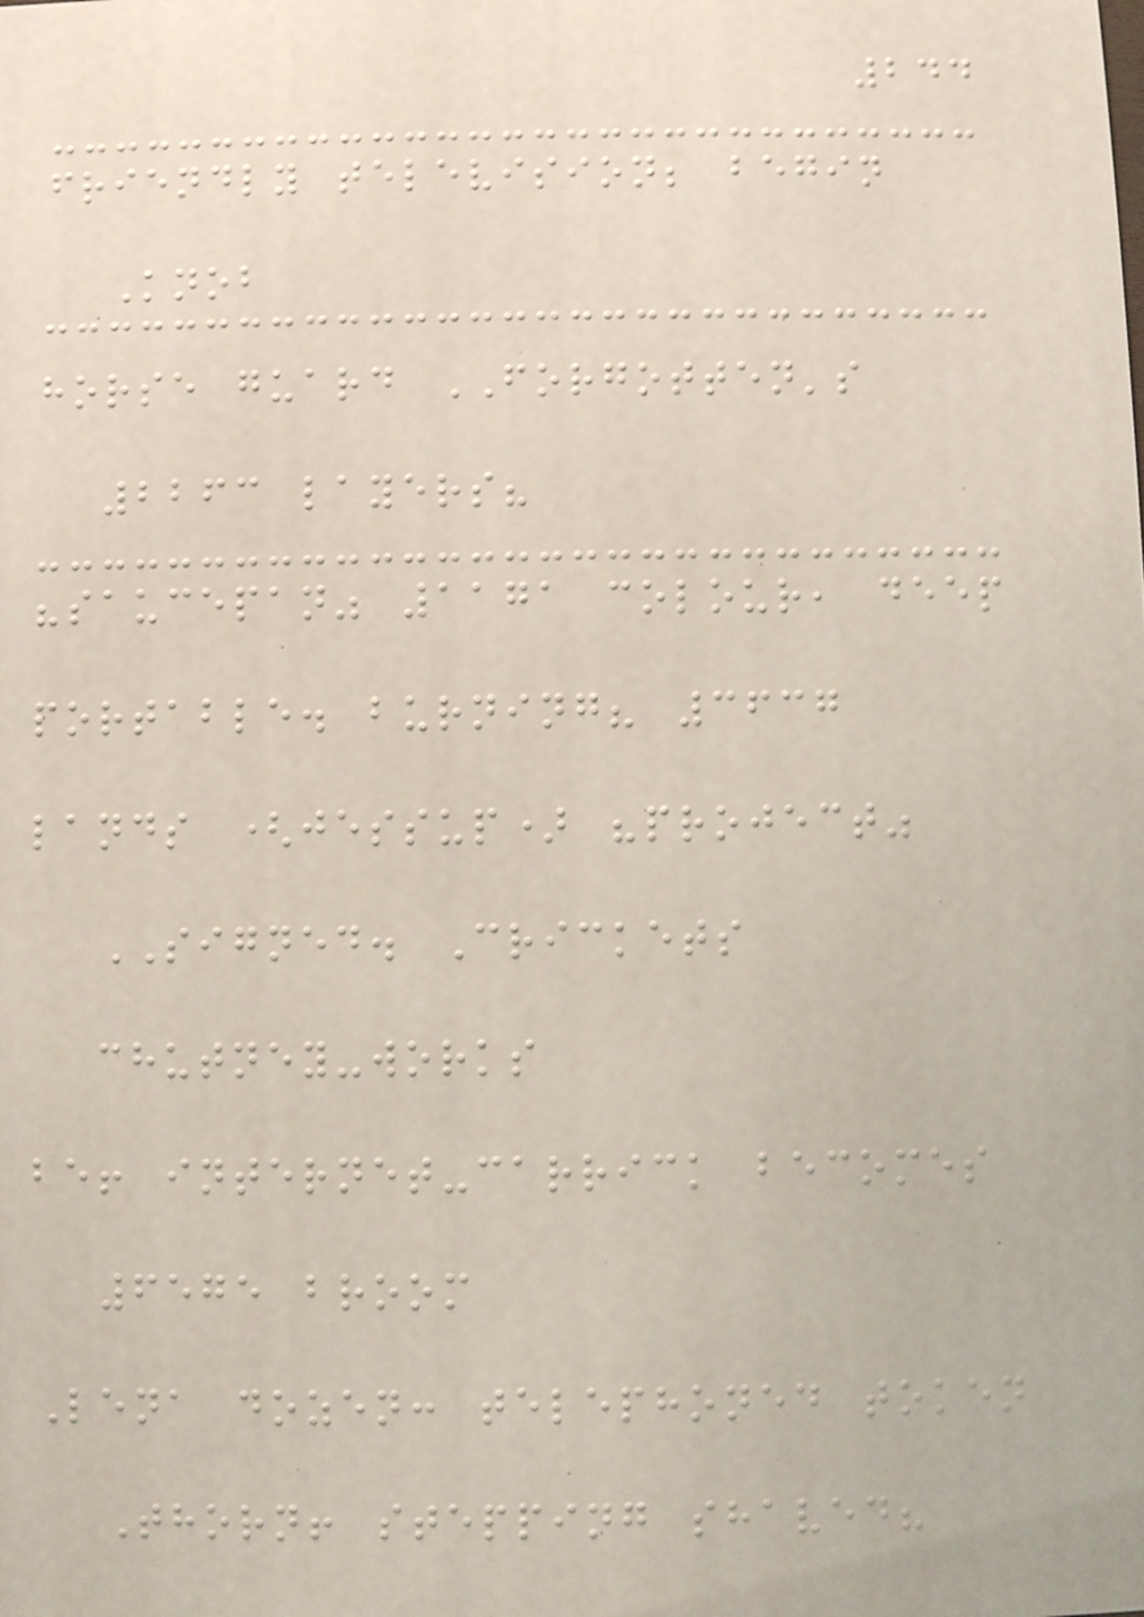244
friendly television; begin
Knob
horse guard FORGOTTEN's
2263 layers?
"saucepan" 1171 colour, deep
portable. burning? 3637
lands (jessup) "project"
SIGNED. Crickets
chutney-works
be! internet-carrick becomes
6575 broom
Lena dozen: telephoned token
Thorn! stepping shaved?
